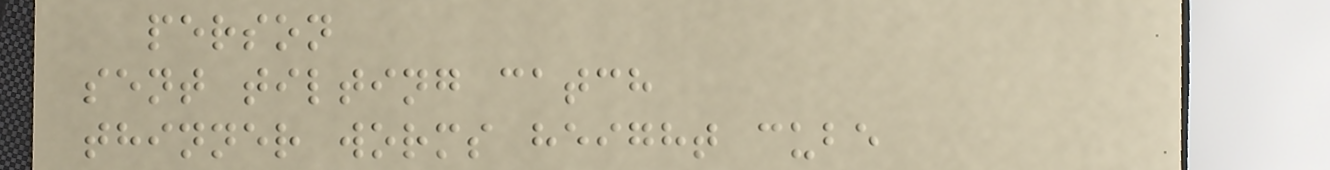person
sent tilting catch
thinner worms height cube
